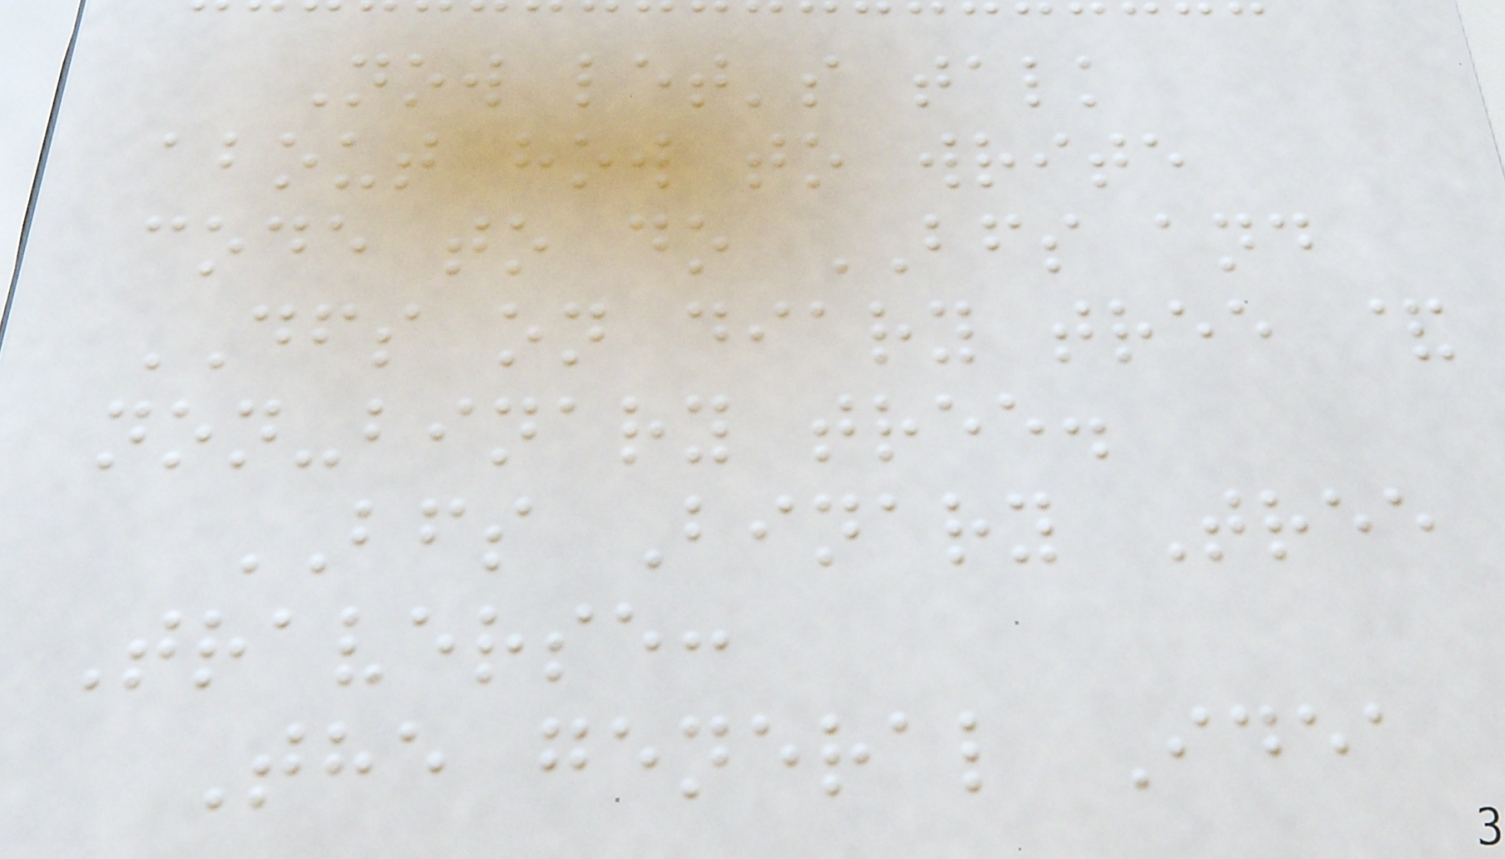Now let's talk
about how to write
code to do BFS and
DFS on diary tree &
non-binary tree.
BFS Binary Tree
Traverse:
The general Idea
